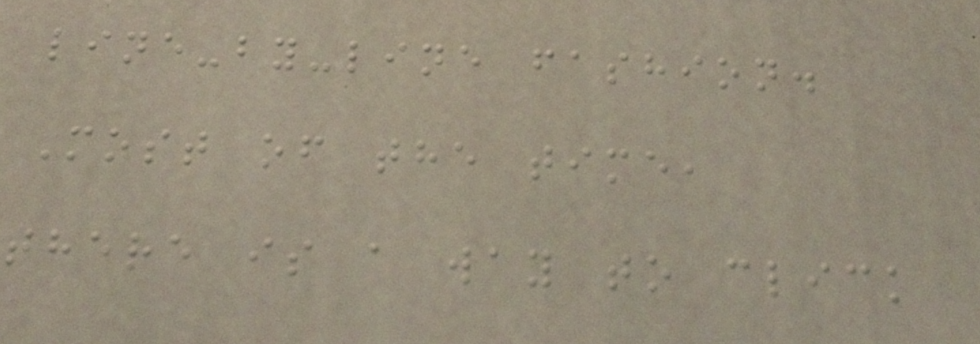line-by-line fashion.
Most of the time,
there is a way to click
